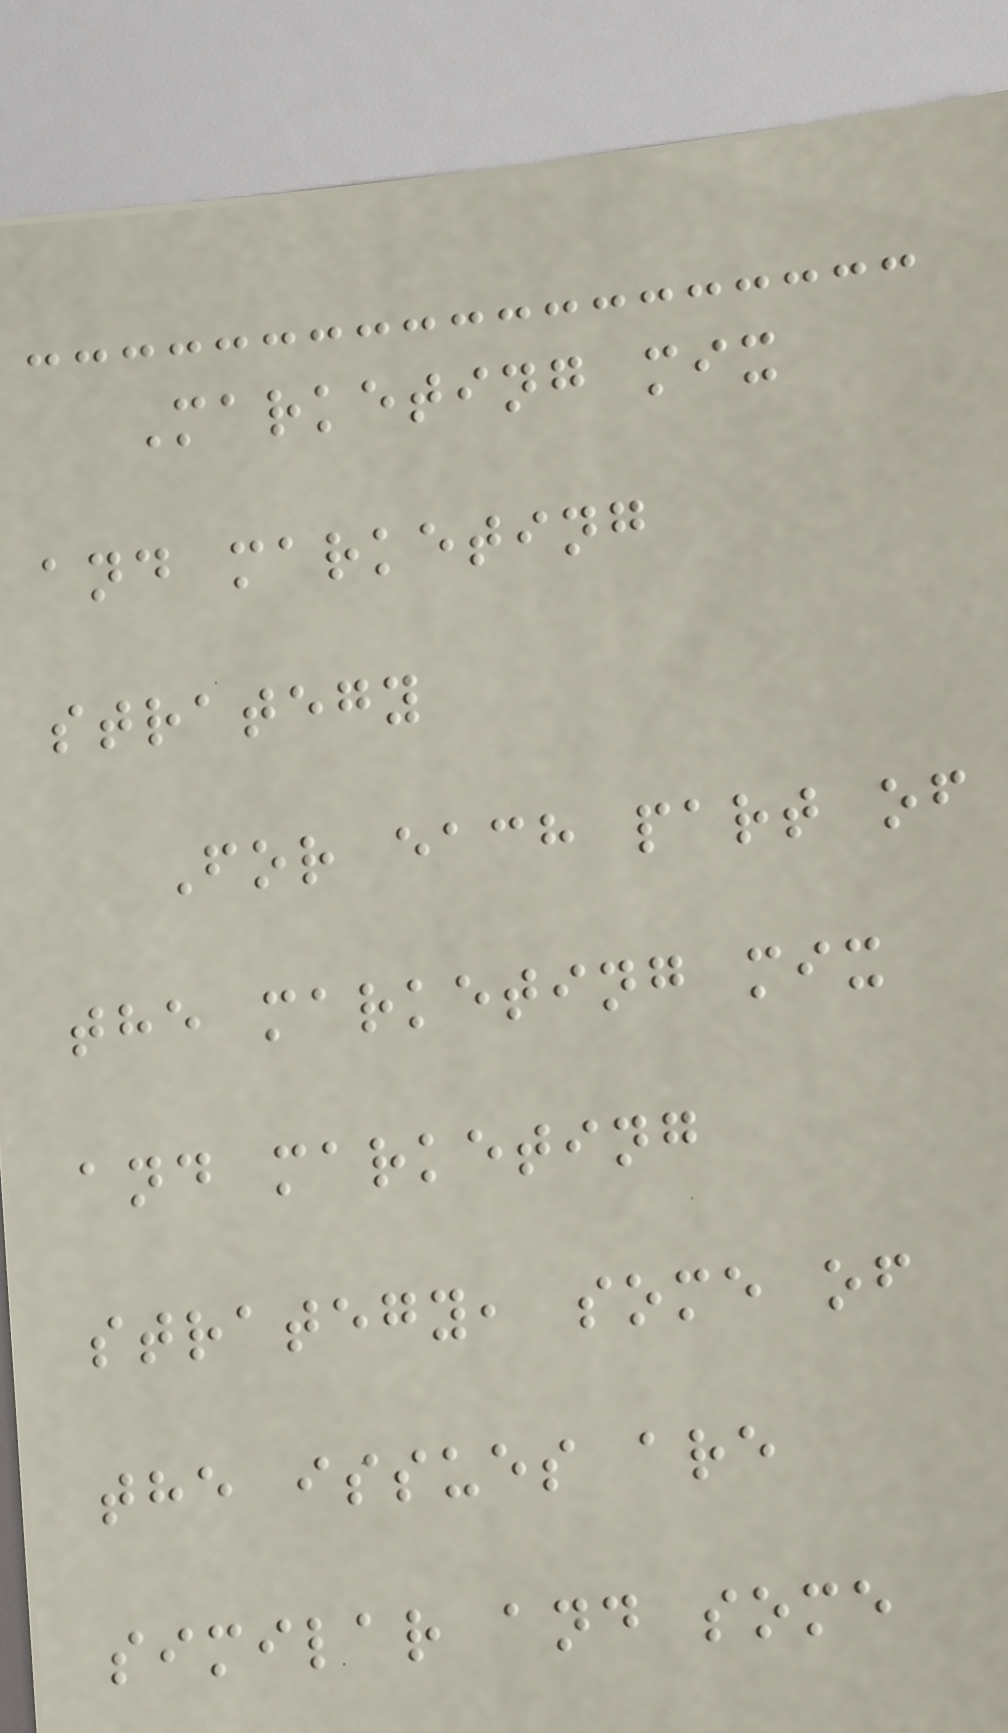Marketing mix
and marketing
strategy
For each part of
the marketing mix
and marketing
strategy, some of
the issues are
similar and some
